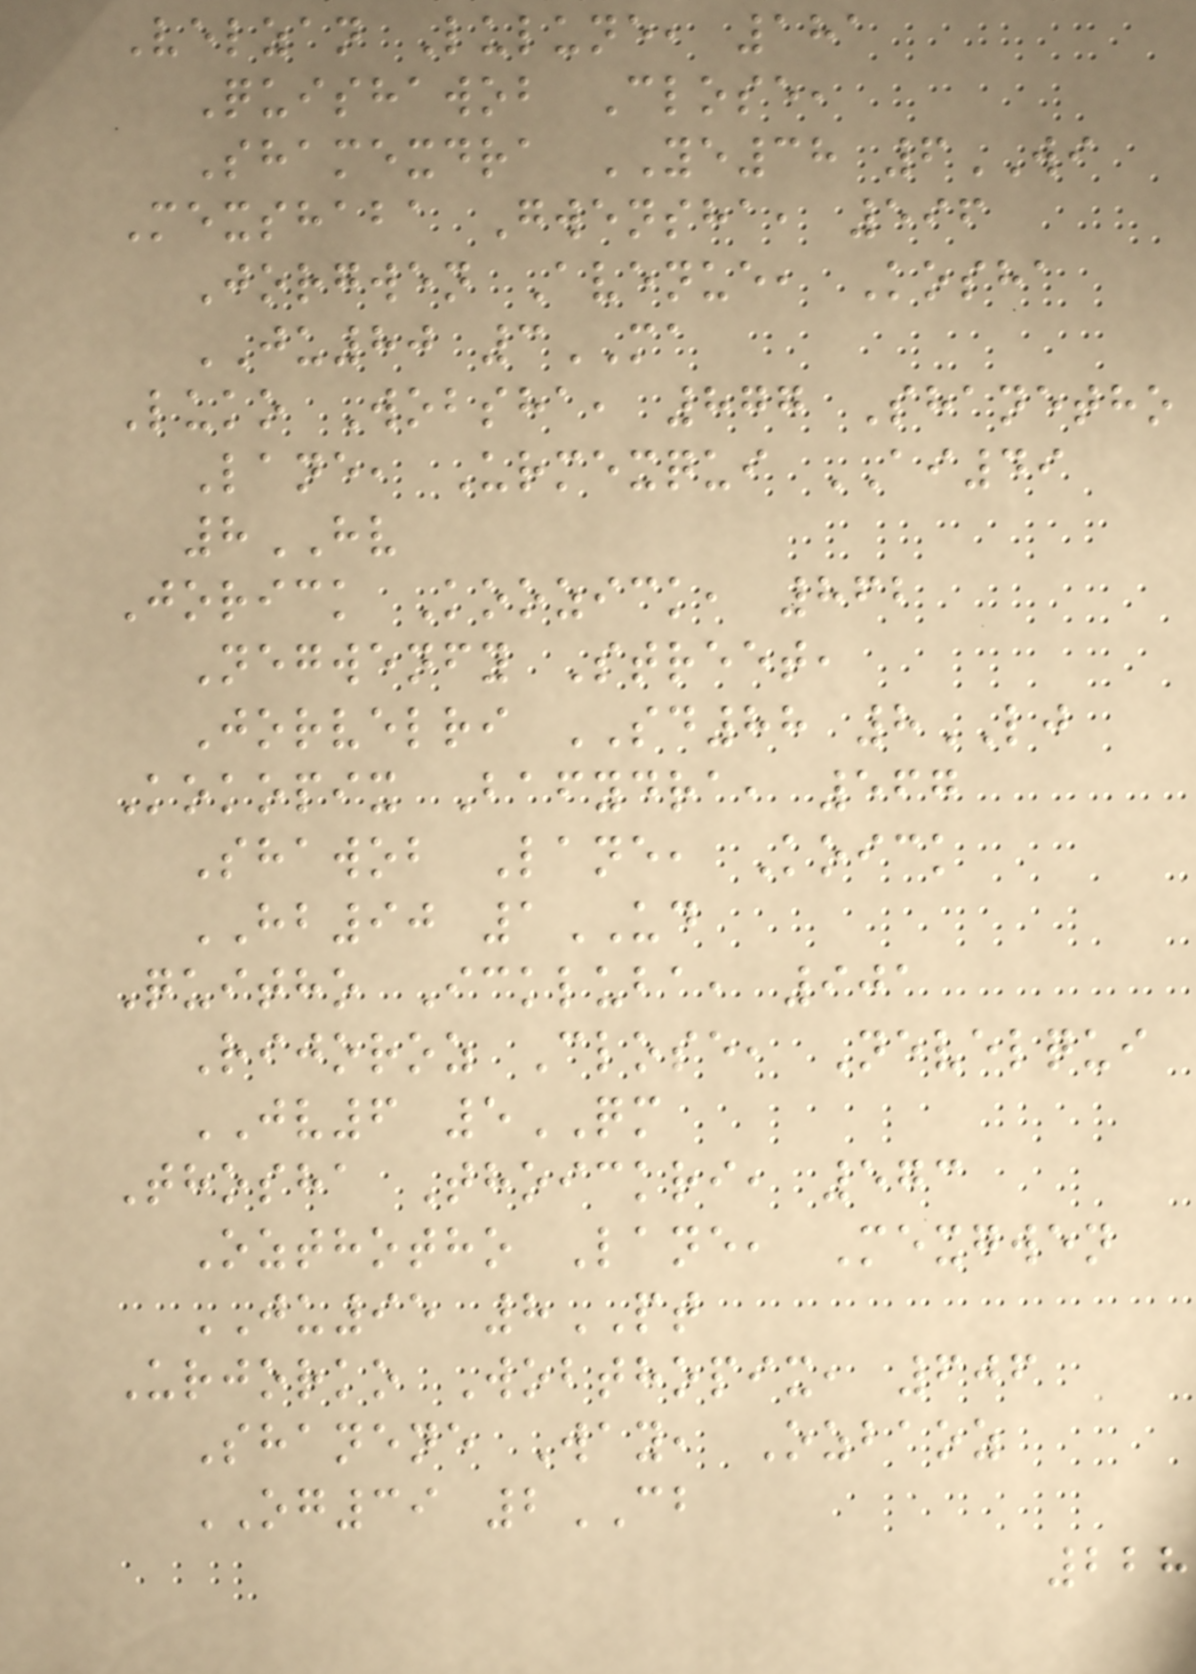Velzan Lulune, 181
Quishawob Close,
Shamexdra YE38 6WI
Mexshaba Gwensha, 596
Jorgwen Avenue, Kosha
JU80 3MA
Luko Wobsha, 877 Shanetho
Lane, Urmexqui AI49
8HV
Jorick Koozick, 862
Negwenfy Street,
Jorvelri SD88 8LJ
Kokopix Bafydra, 567
Shawob Lane, Koick
HB90 1UD
Quitho Ickluba, 901
Rijoroz Close, Nevelqui
JV6 5QM
Thosha Thoickri, 573
Ozthotho Lane, Mexgwen
JU95 8PT
Urjorko Wobthopix, 606
Shanene Way, Ozbaoz
OG39 2CB
228
